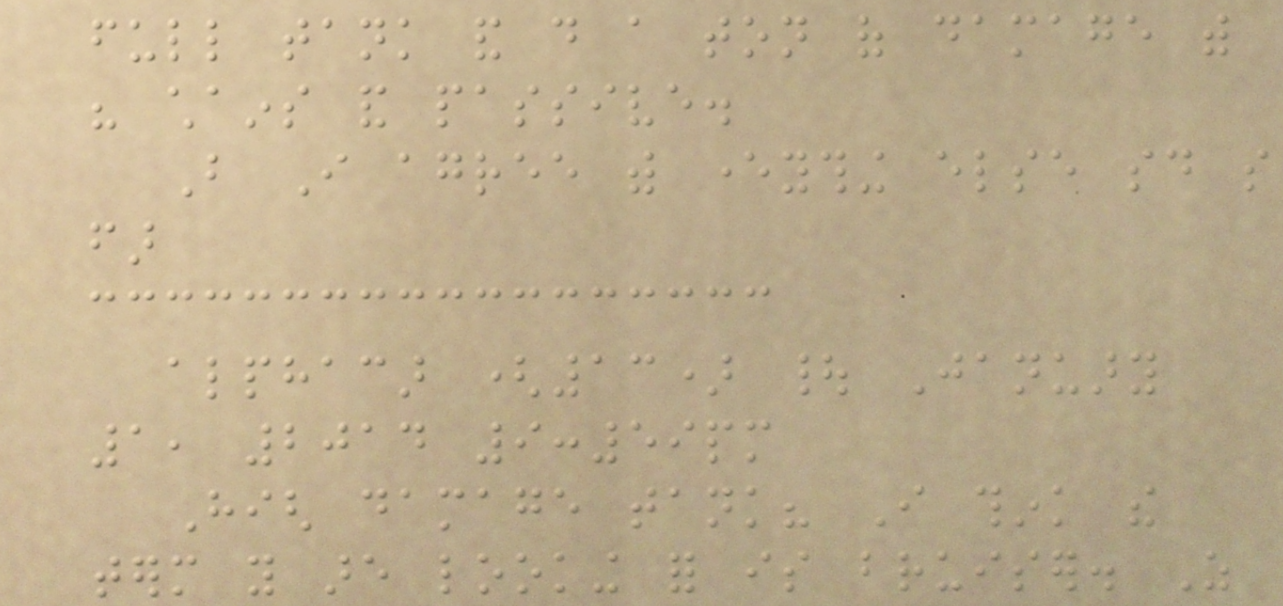full tank and do a ton of damage with
his chains and passive.
But I agree with everything else said so
far
alphacar (13) | January
1, 2014 9:59pm
High damage tank? I think the
term you are looking for is bruiser. As
